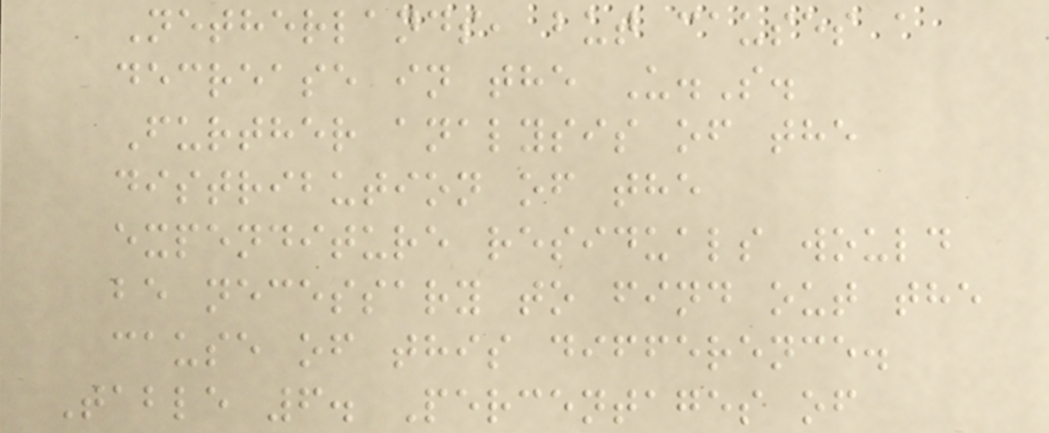Netherlands, but causes a
decrease in the U.S.
Further analysis of the
distribution of the
expenditure residuals would
be necessary to find out the
cause of this difference.
Table 6. Percentages of
